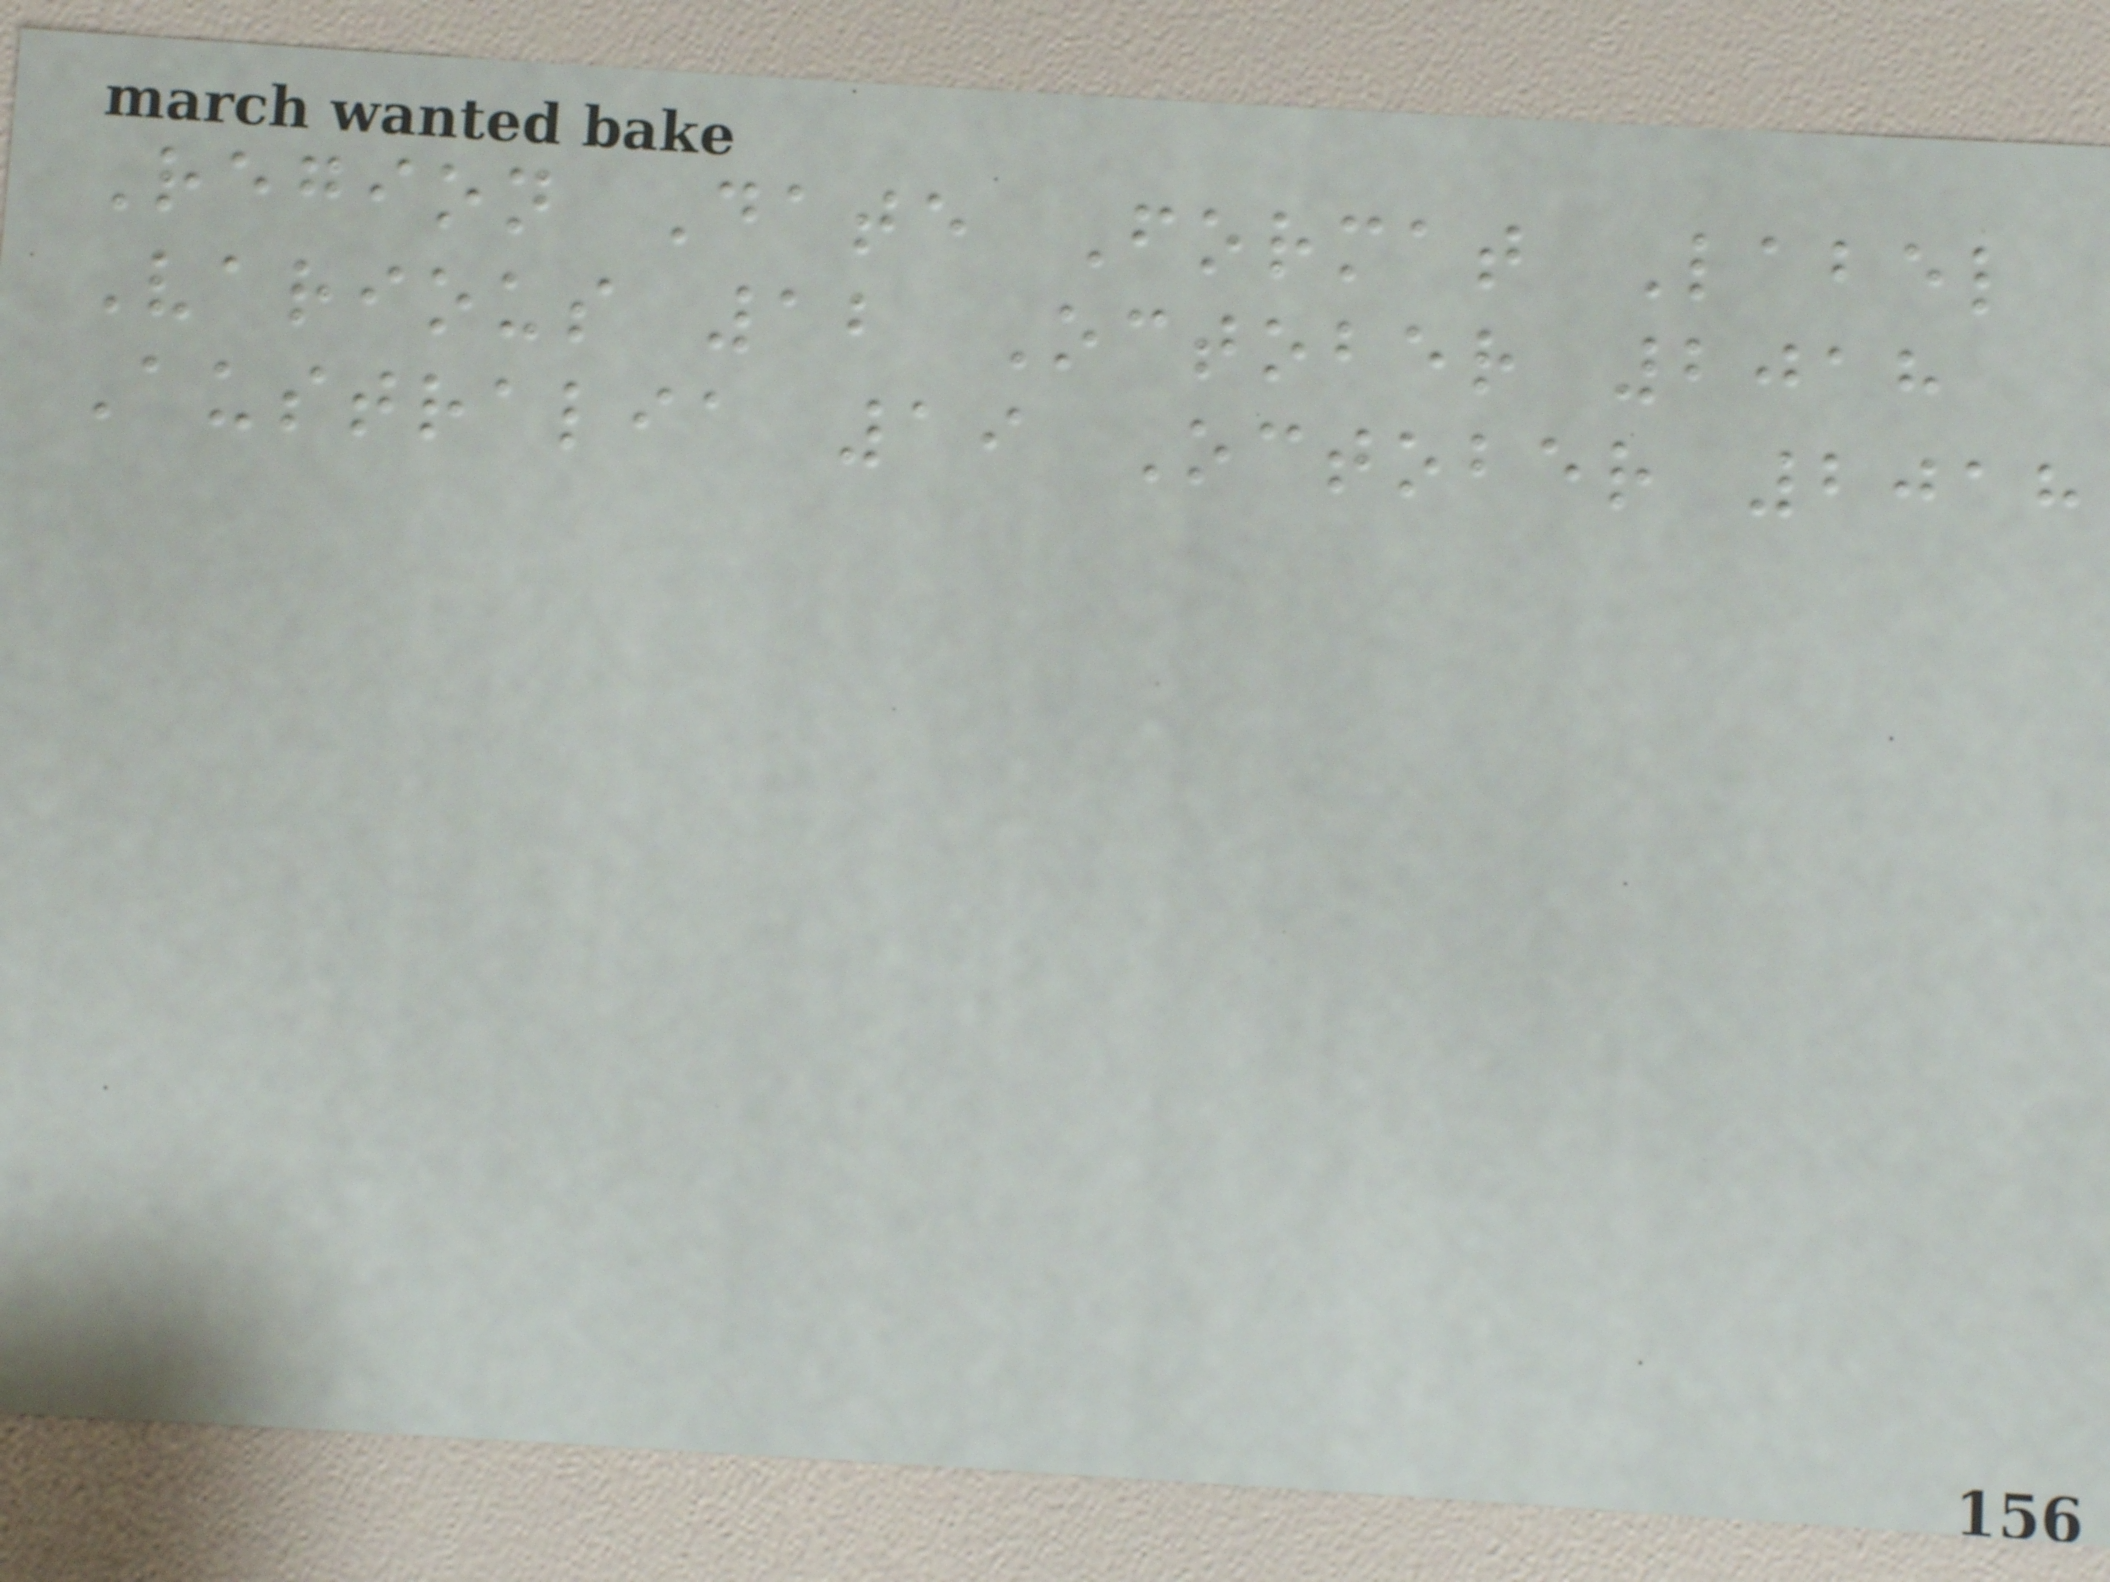Region Date Format Label
Various 12 October 2018
Australia 19 October 2018
